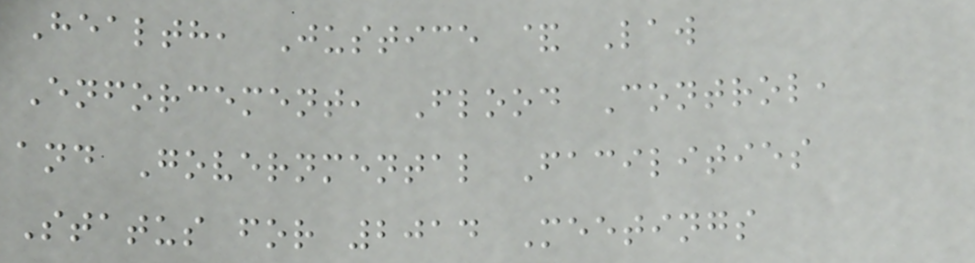Health, Justice & Law
Enforcement, Flood Control,
and Governmental Facilities
Status for 2014 Meetings
